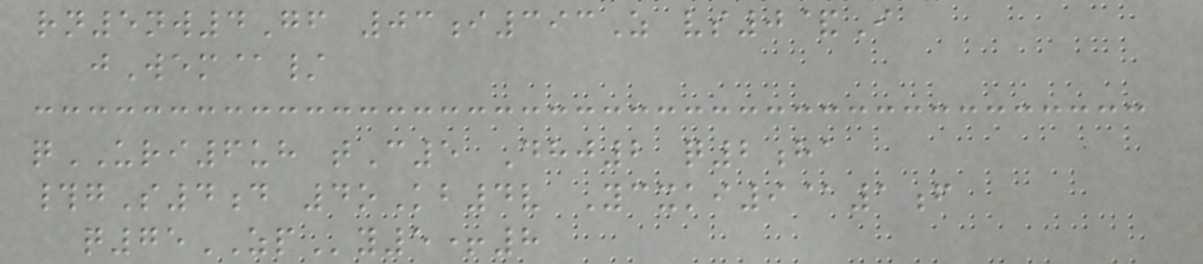rn5nw4Gf 03i393Z vs0&I
jWem@/
qURI6uh tC5 Dhj2 q2ha
#gS4d 4oKb4v Ycxki9@1f
q75ZPy5+8
